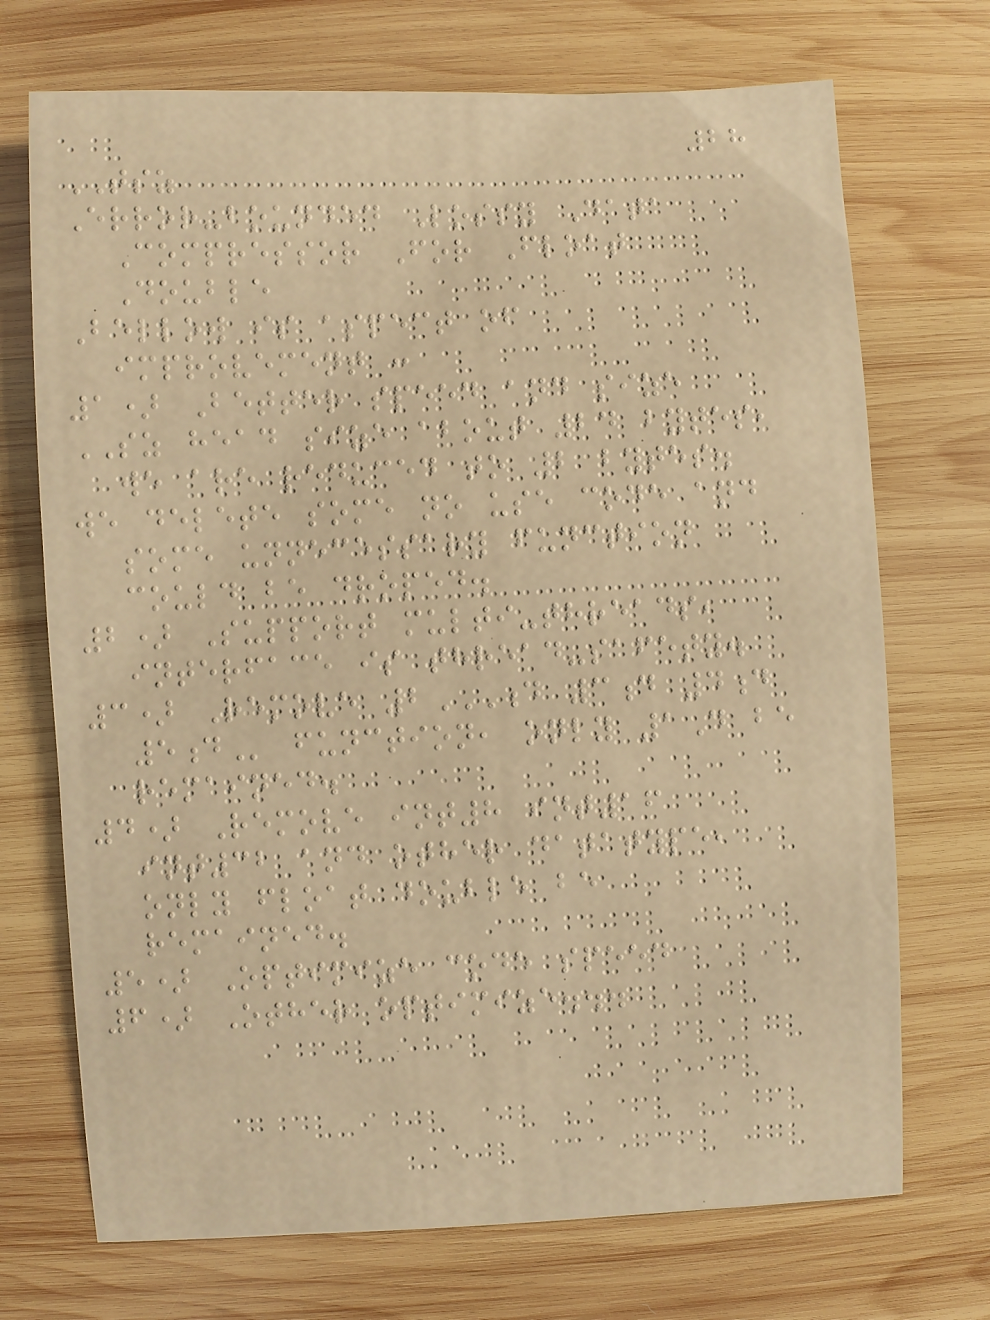28
TSZ
Error-bounded Lossy Data
Compressor For Float
Double
Bellow is aspect of
improvement :
1) Better speed and size
SZ head size about 24 bytes,
we are reduced to 2 bytes.
we delete some no use code and
some unnecessary function
could be droped.
2) Support multi-threads,
interface is thread-safety.
3) Remove 2D 3D 4D
5D function, only 1D be
remained.
4) Remove int8 int16
int32 and other datatype,
only float double be
remained.
5) Optimize code speed
6) Other optimize...
